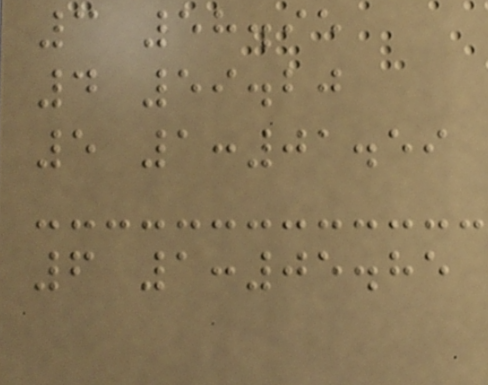3 58.95
4 59.20
5 1:01.59
6 1:05.85
